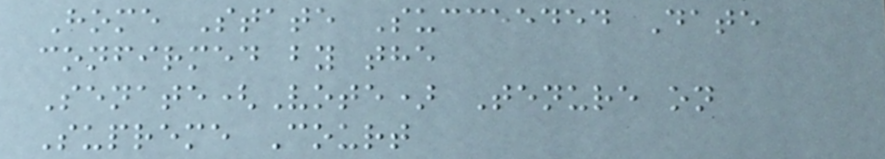Home State Succeeded Date
confirmed by the
Senate(Vote) Tenure on
Supreme Court
